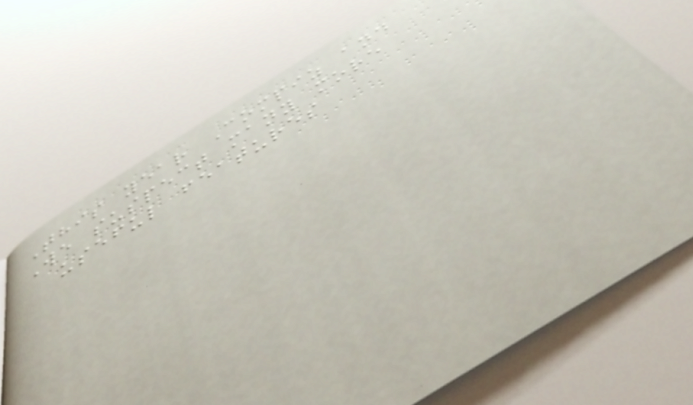This year Compiz and
We suspect many more
useful features
